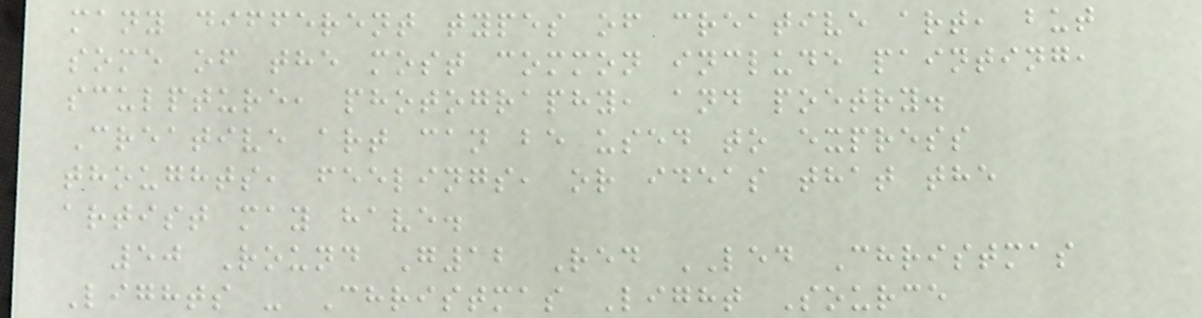many different types of creative art, but
some of the most common include painting,
sculpture, photography, and poetry.
Creative art can be used to express
thoughts, feelings, or ideas that the
artist may have.
50 Round G12 Red LED Christmas
Lights - Christmas Light Source
